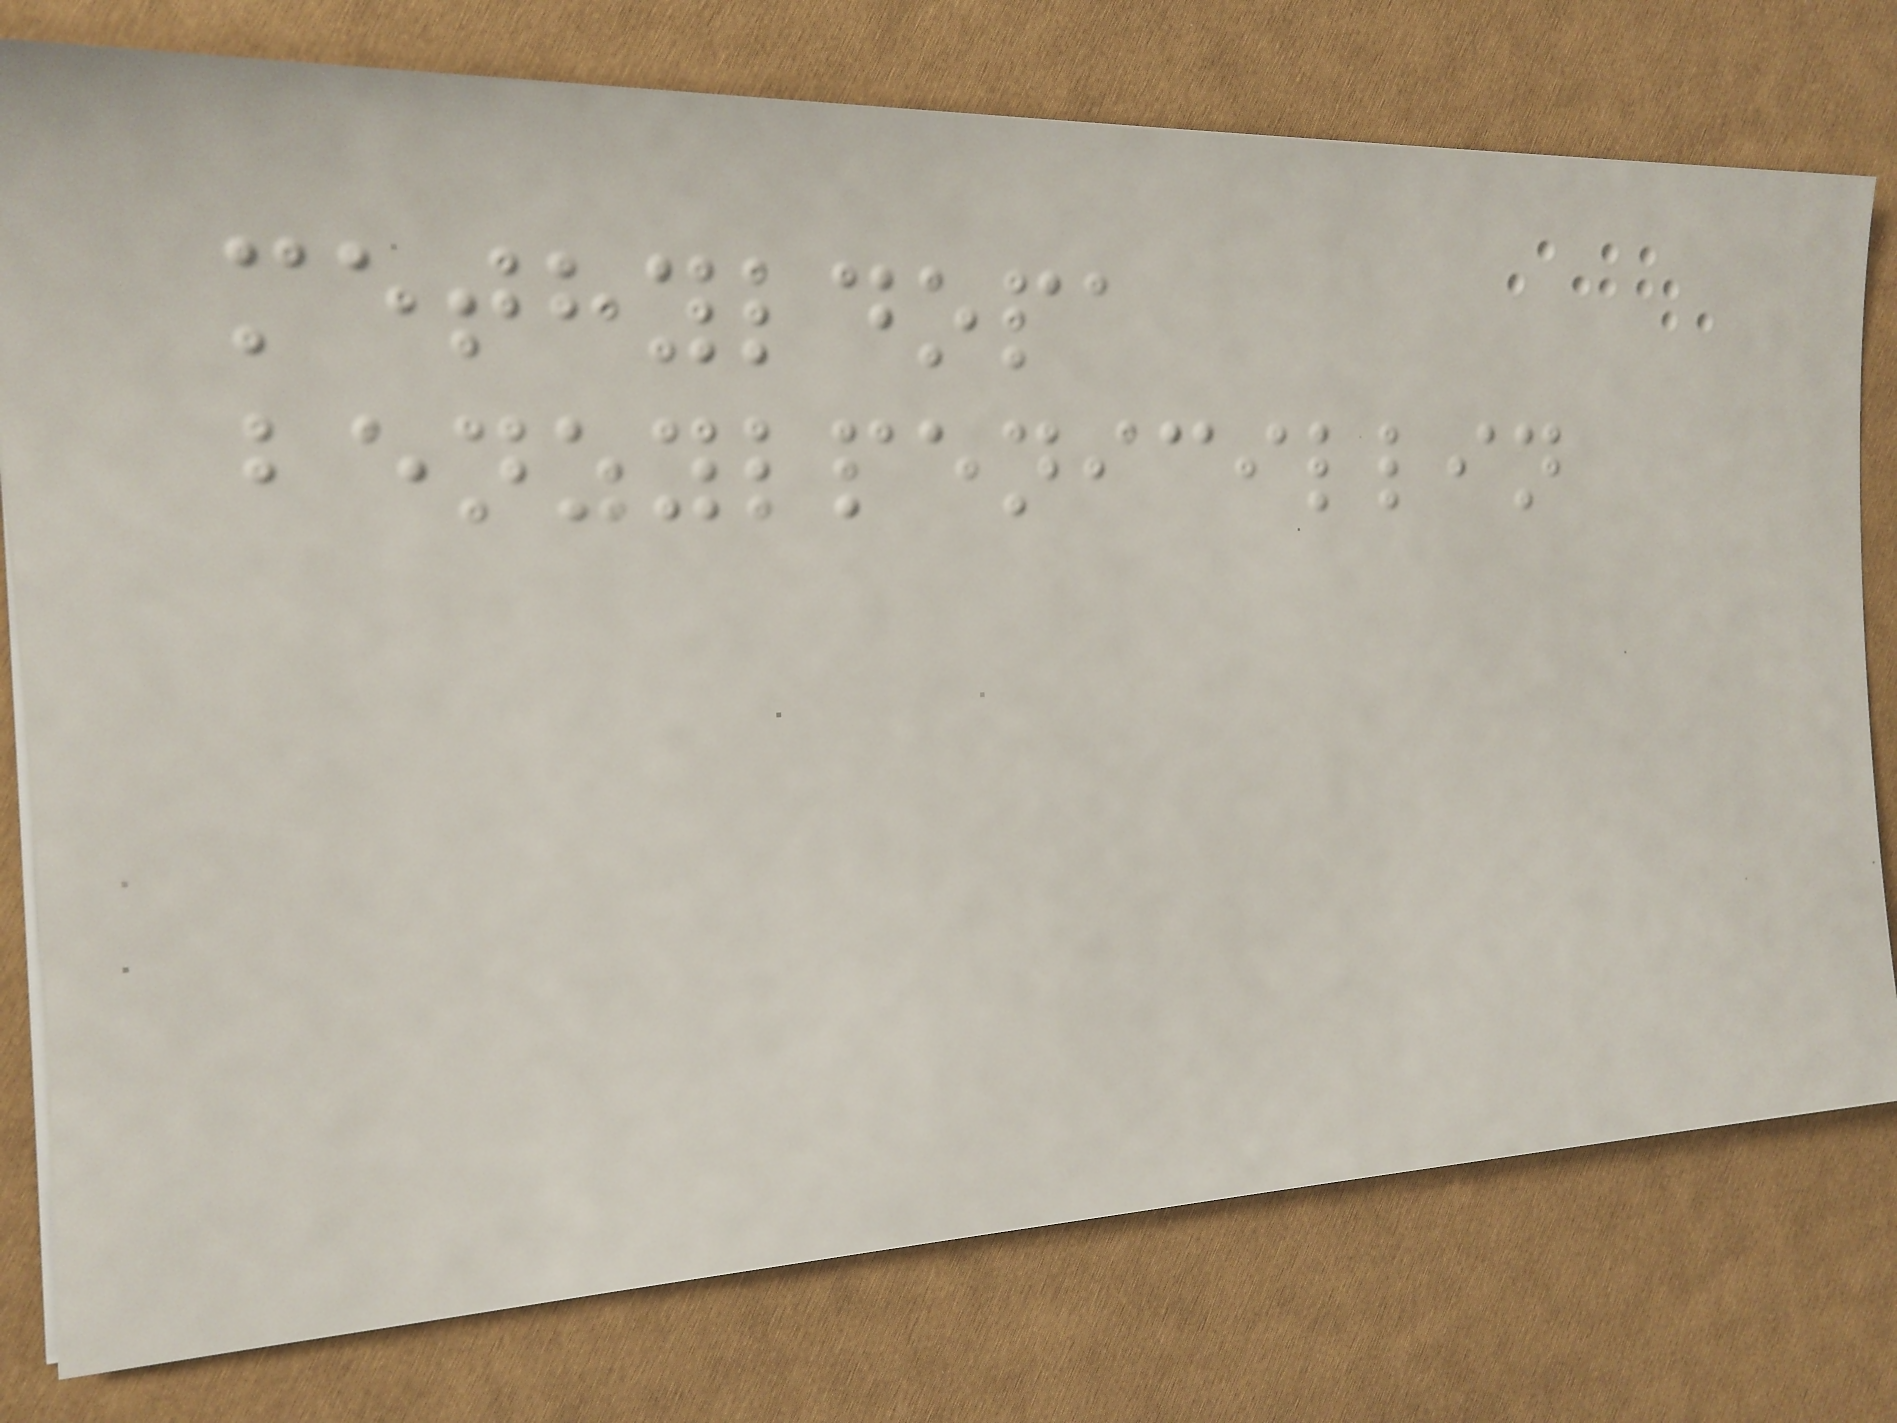methyldopa
benzylpenicillin
